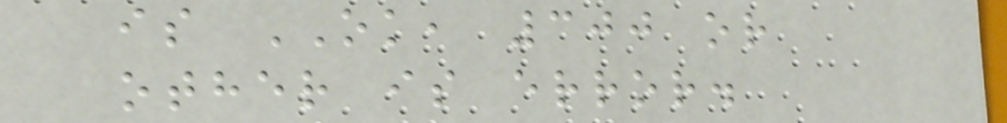is OK, 300 or
other is error.
